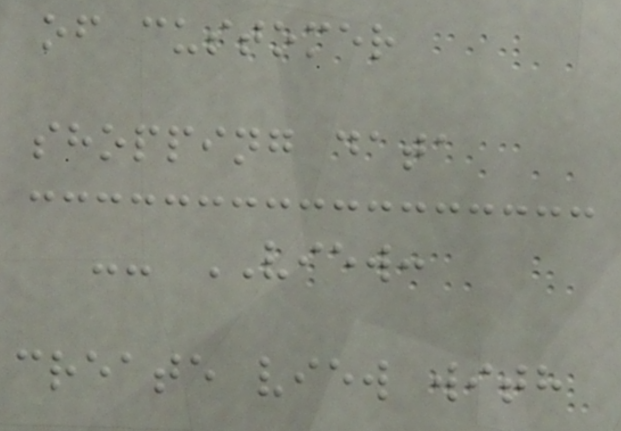of customer
shopping data
-- VIEW:
create view with
